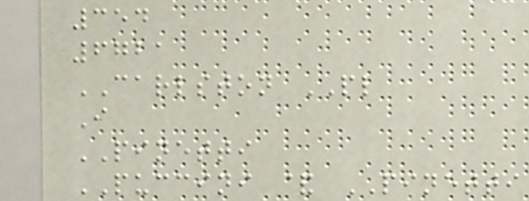354
6721
CARLSTON PL
I
PINETTI
PUCCINI & PINETTI
